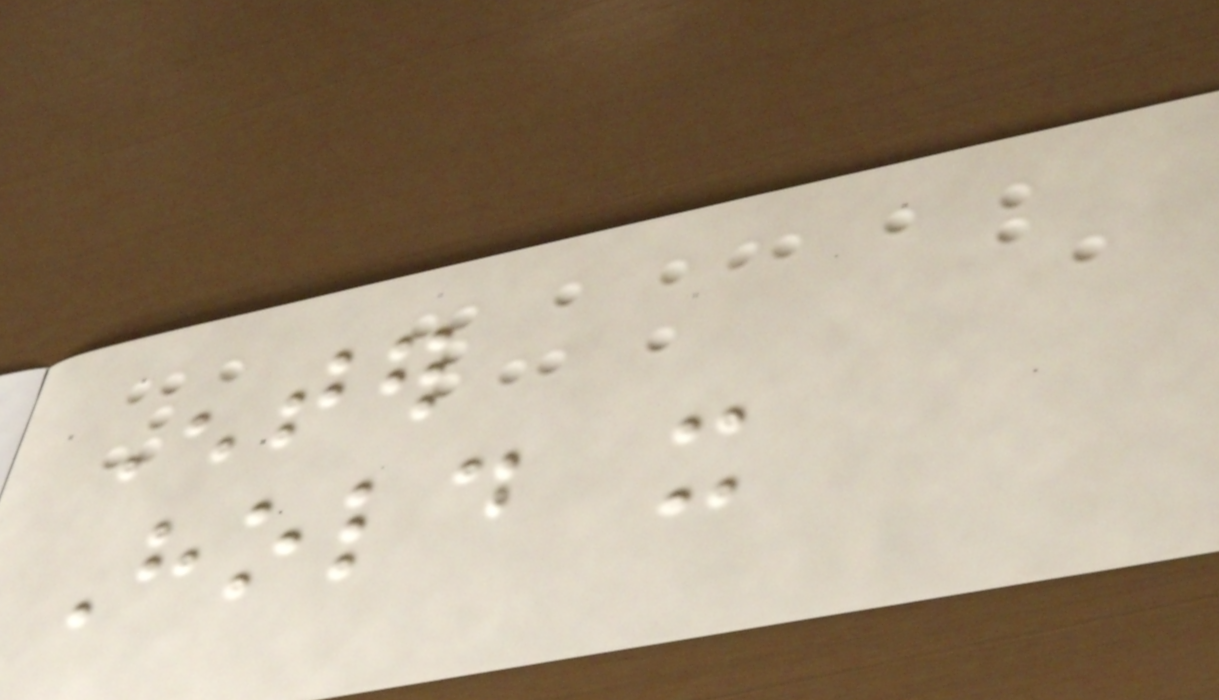Enter
Hold it
